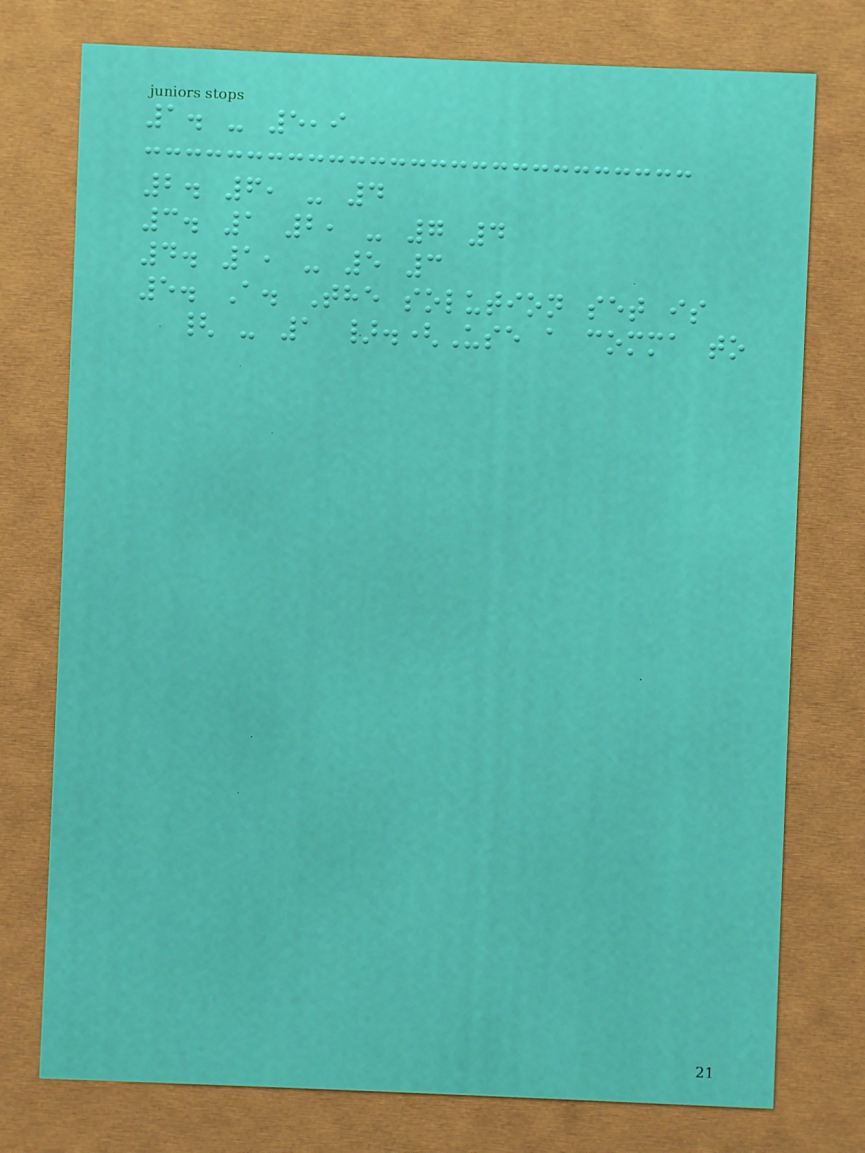1. - 5,9
2. 6, - 4
3. 1 2, - 7 4
4. 1, - 5 3
5. A. The solution set is
{ - 1 }.(Use a comma to
